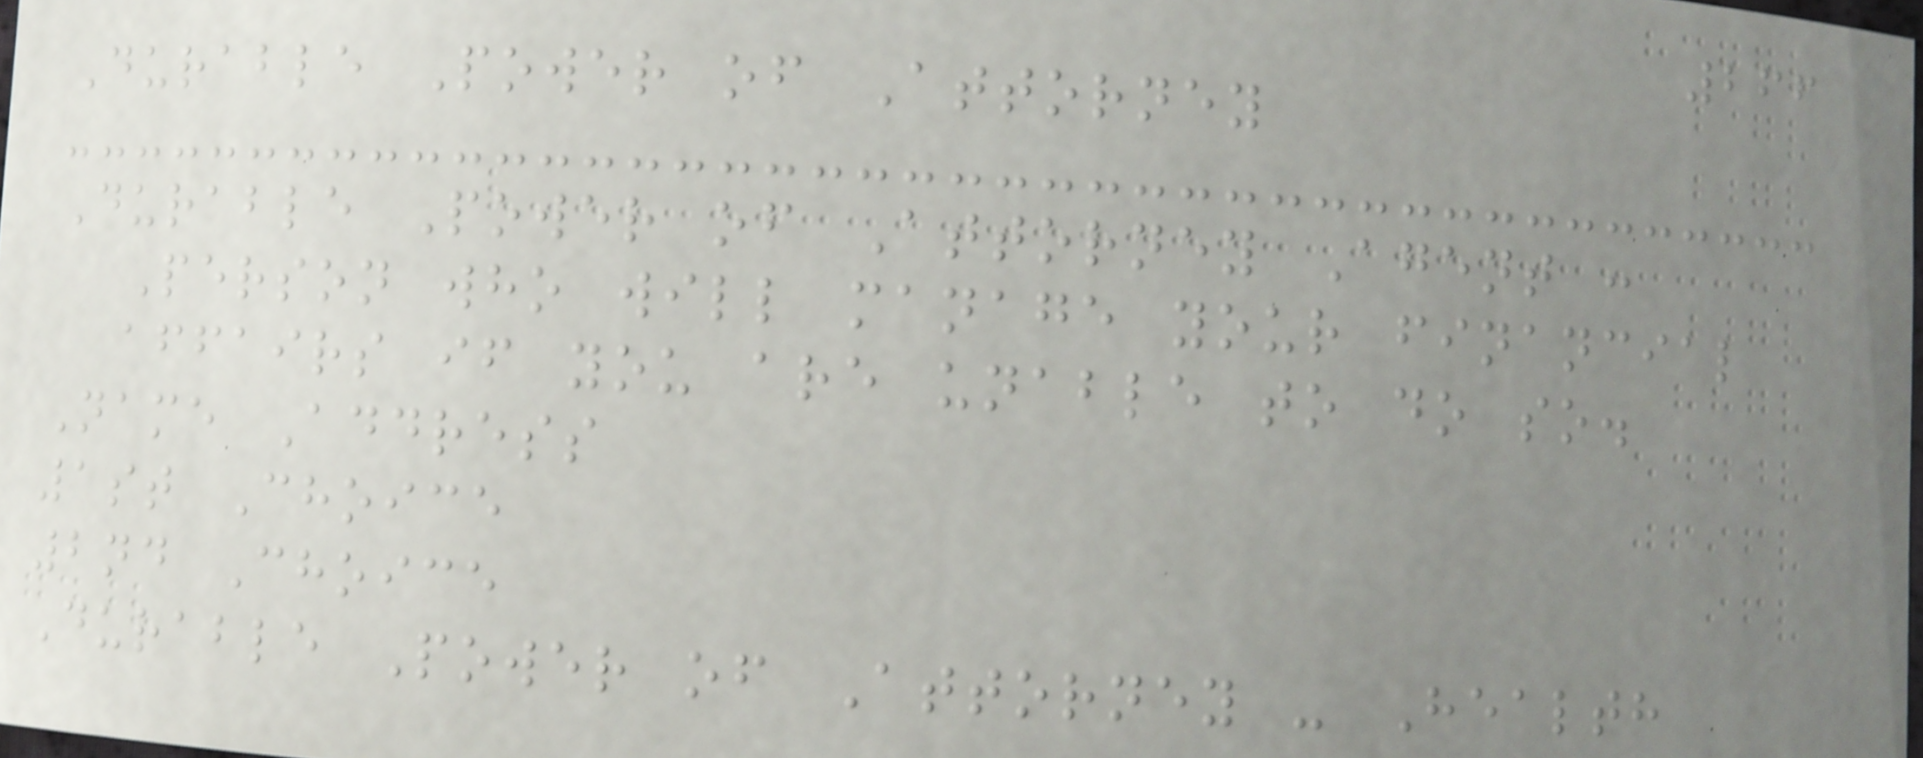266
Durable Power of Attorney
Durable Power of Attorney Agent :
Person who will manage your financial
affairs if you are unable to do so.
Name Address
1st Choice
2nd Choice
Durable Power of Attorney - Health
